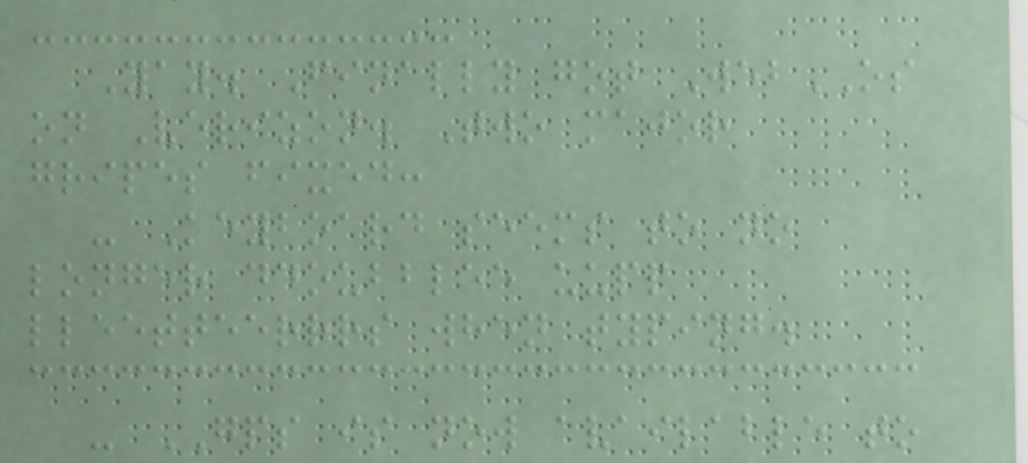Yay. Finally got WebOS
on Verizon. Two major
gripes fixed:
- Keyboard seems to no
longer ddoubblee uupp
lleetteerrrs when typing.
- GPS is now available to
